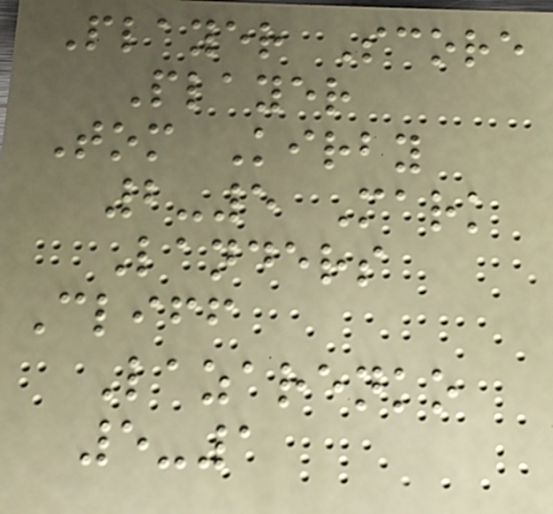Player Score
Player
Tom Kirby
2-5 Mark
Landers
Cliff
Lazarenko
5-1
